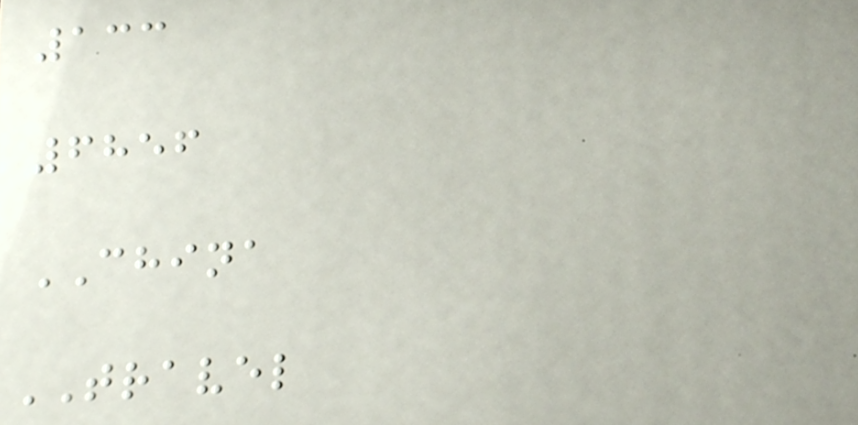133
6856
CHINA
TRAVEL
